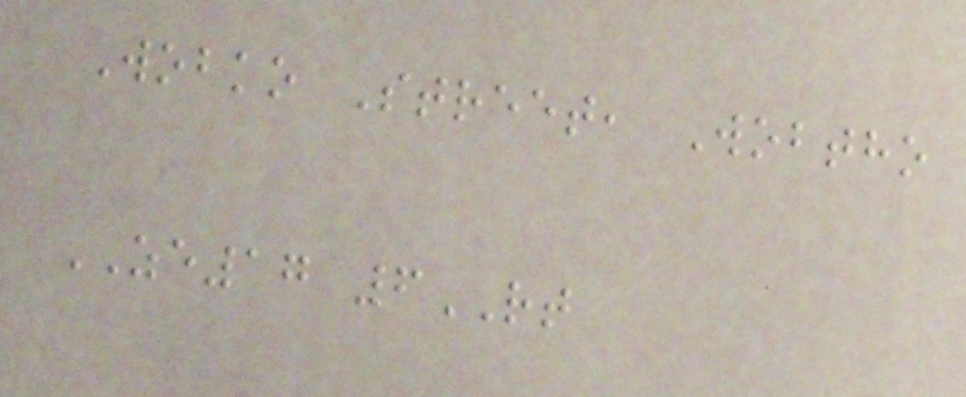Wobko Street, Wobtho
ZE17 6RT
